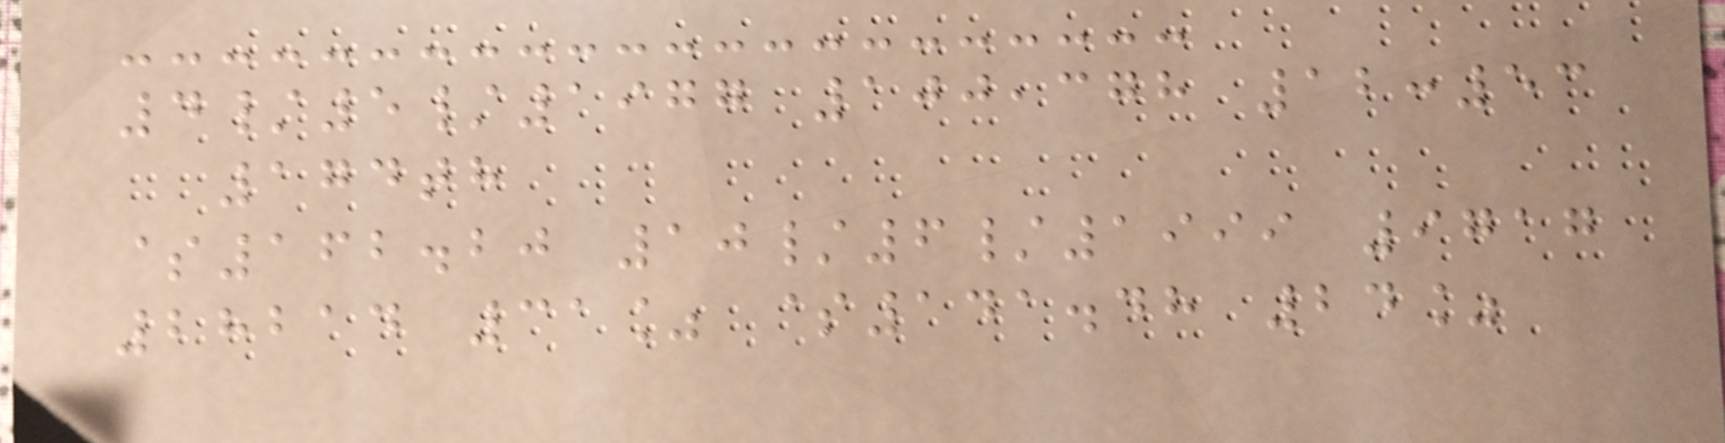4/5/1977 100,378 12:53
174th
$162.20 10/6/1999 9717
28214 31% $141.48 24%
